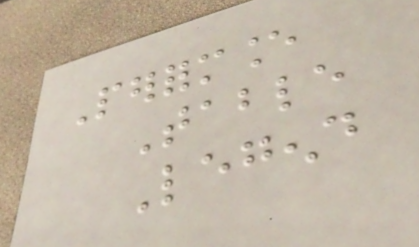Performance
Table
Legend
